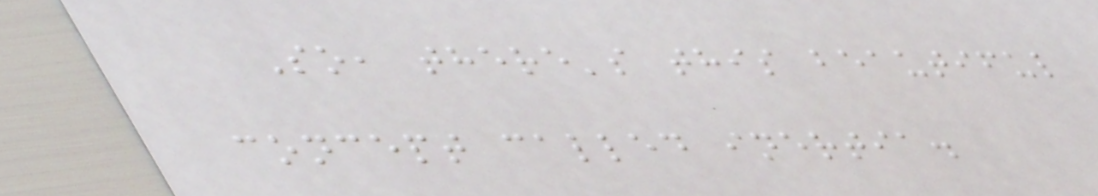So, there's this beautiful
concept called inertia.
